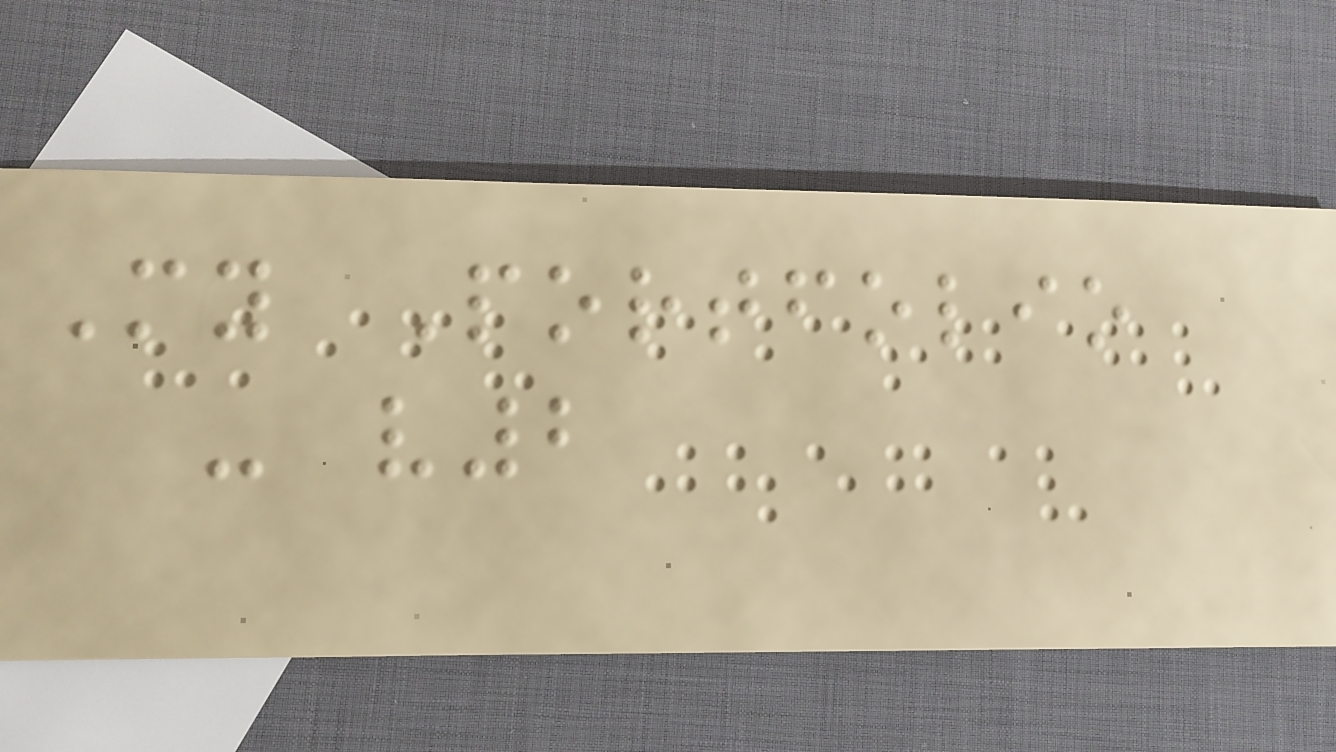My Portfolio
- v2
